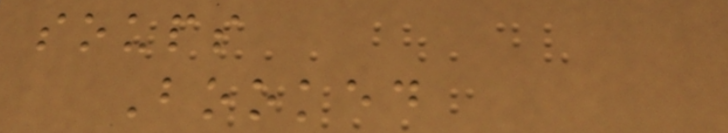soups
Booked
